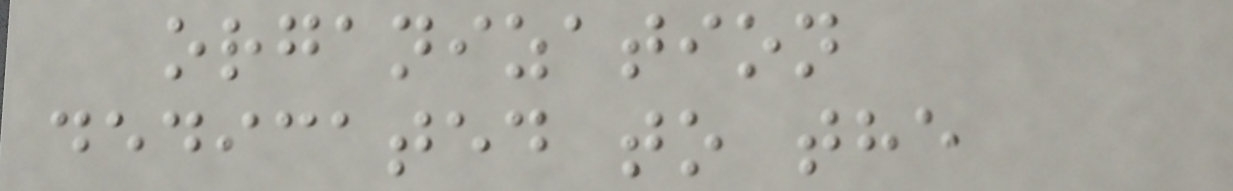organization
dedicated to the
